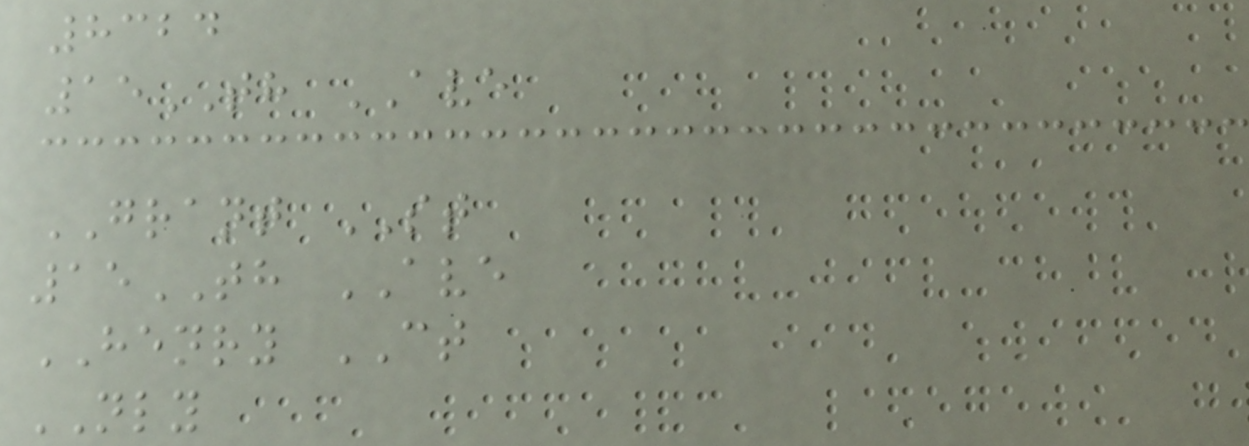8324
15TH AVE
GRANT ST
15TH AVE
HENRY CT
NLY
